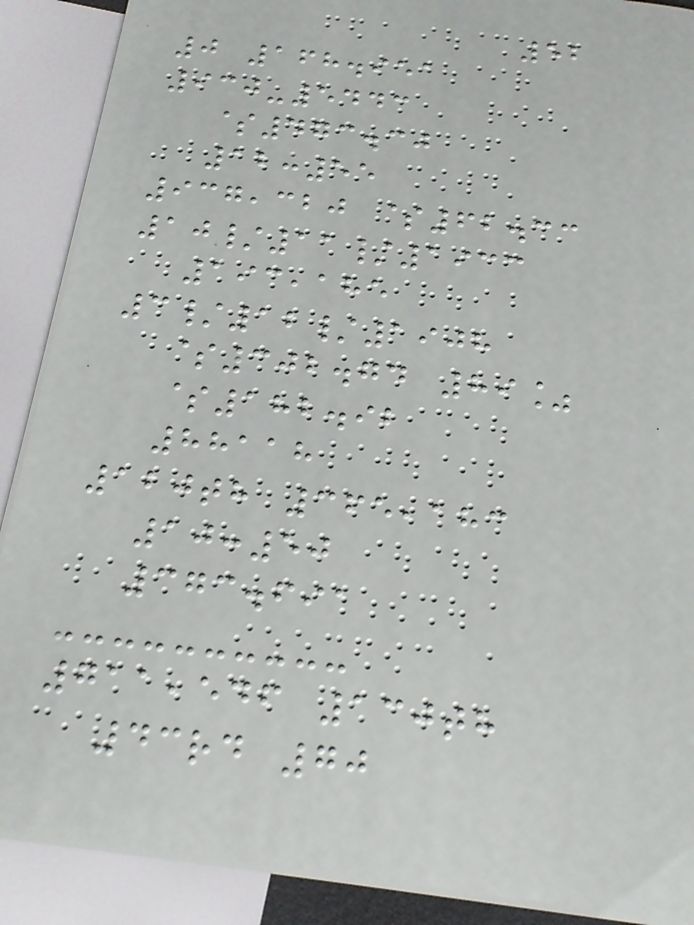52
0 168.951
930-5443
$473.30
12:55
937,320 $62.33
10/11/1933
193,185
3/12/1908
$302.74 89%
$182.92
88118
120th 365,183
10:50
373.691
711,546 130th
43rd 70
